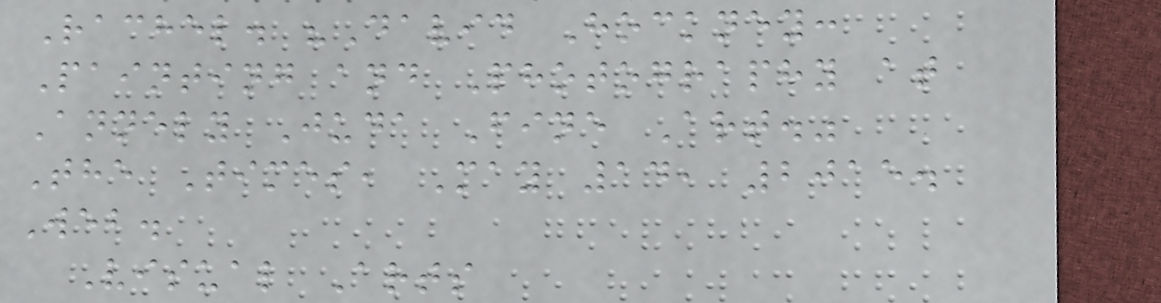Rachel. "David Hockney:
Painting and Photography at
Annely Juda Fine Art."
The Times, May 14, 2015.
Web.
Visual Arts
